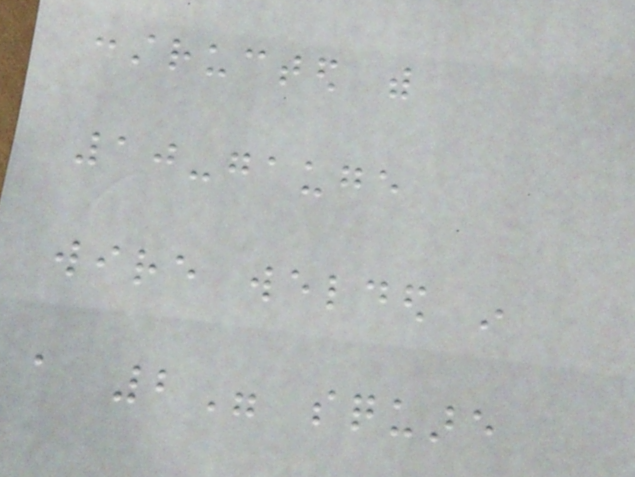constructed with
10-gauge
wire welded in
a 2" square
